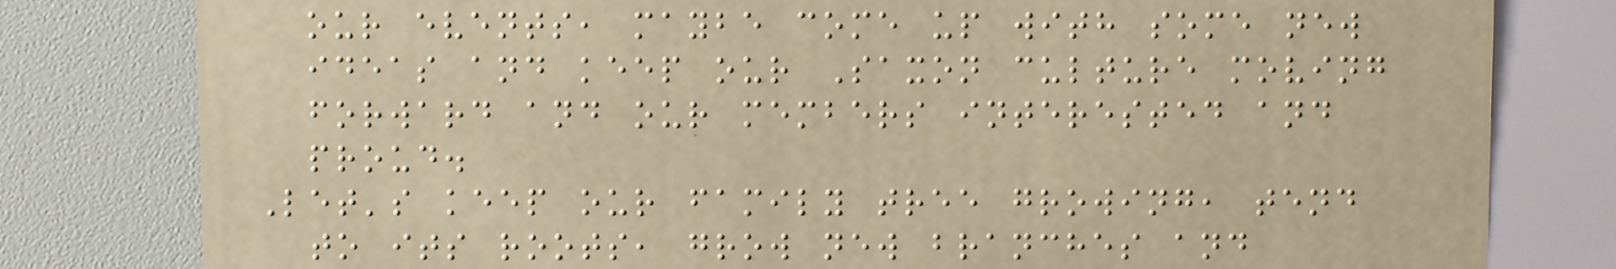our events, maybe come up with some new
ideas and keep our Saxon culture moving
forward and our members interested and
proud.
Let's keep our family tree growing, tend
to its roots, grow new branches and
